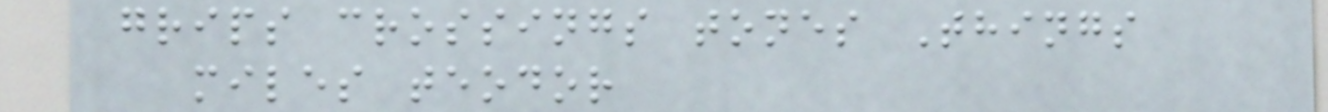grips crossings tones Things
miles teodor
